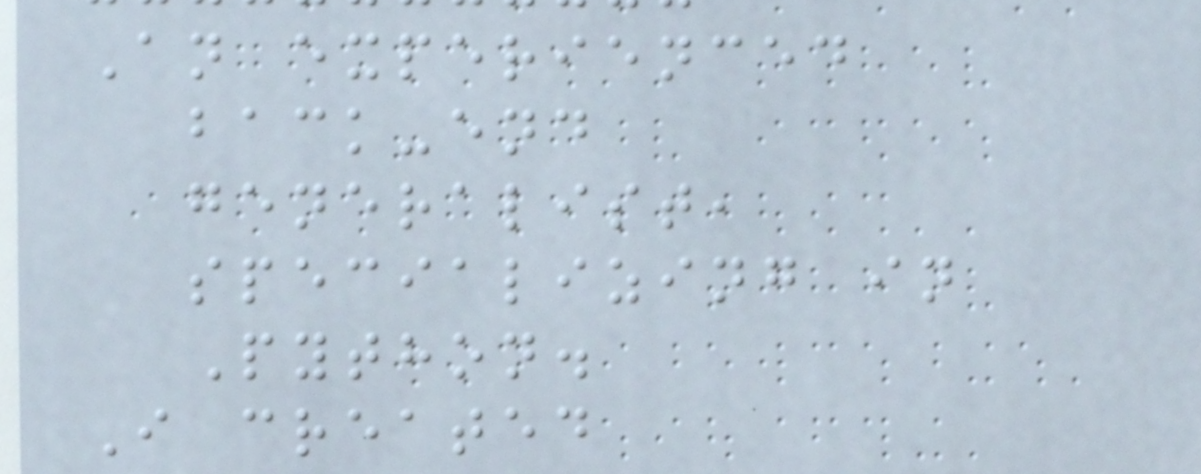An experienced
back-end
generalist,
specializing in
Python.
I created
